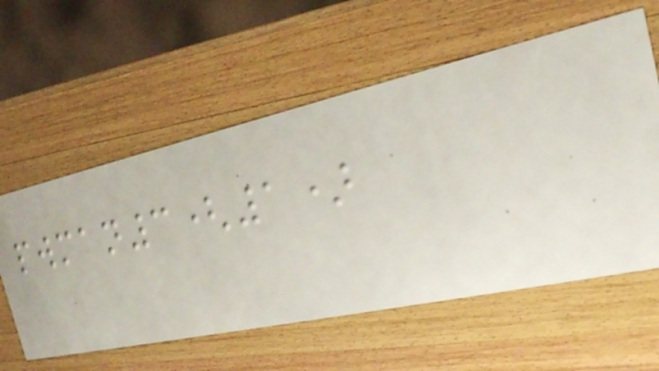pwman3(1)
